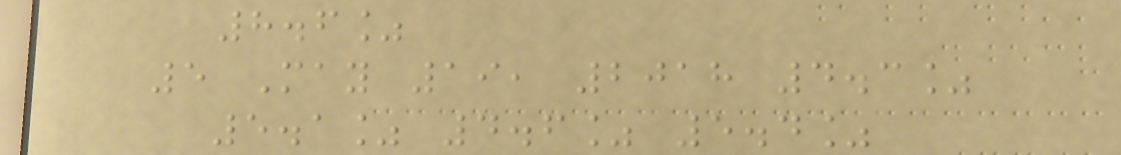8.6%
5 May 19, 2018 4.3%
5.1% 4.6% 5.4%
